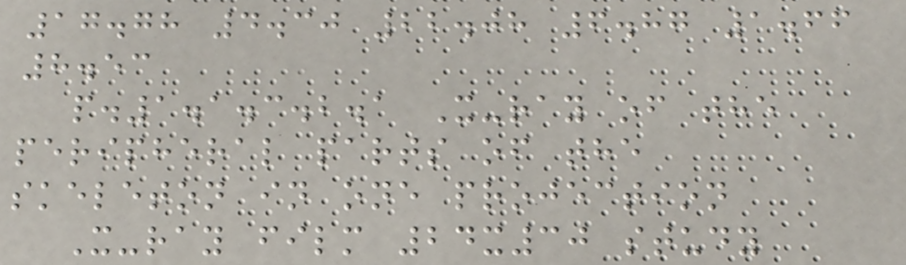17.78 4.30 22.08 6.87 1.66
8.53
p.1.1.3.2.1 X-ray of the
peripheral parts of the
skeleton in one projection
X-ray film 24x30 study
